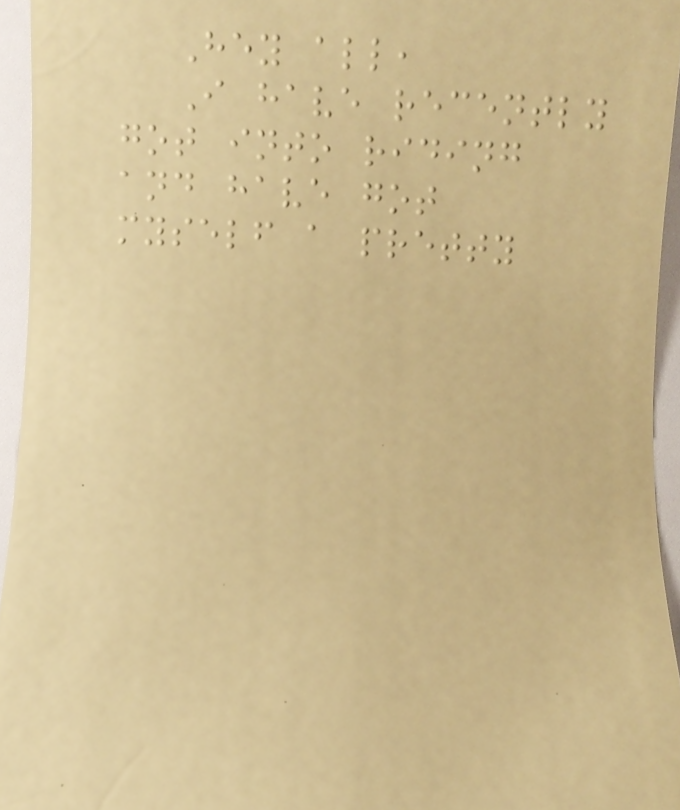Hey all,
I have recently
got into riding
and have got
myself a pretty
